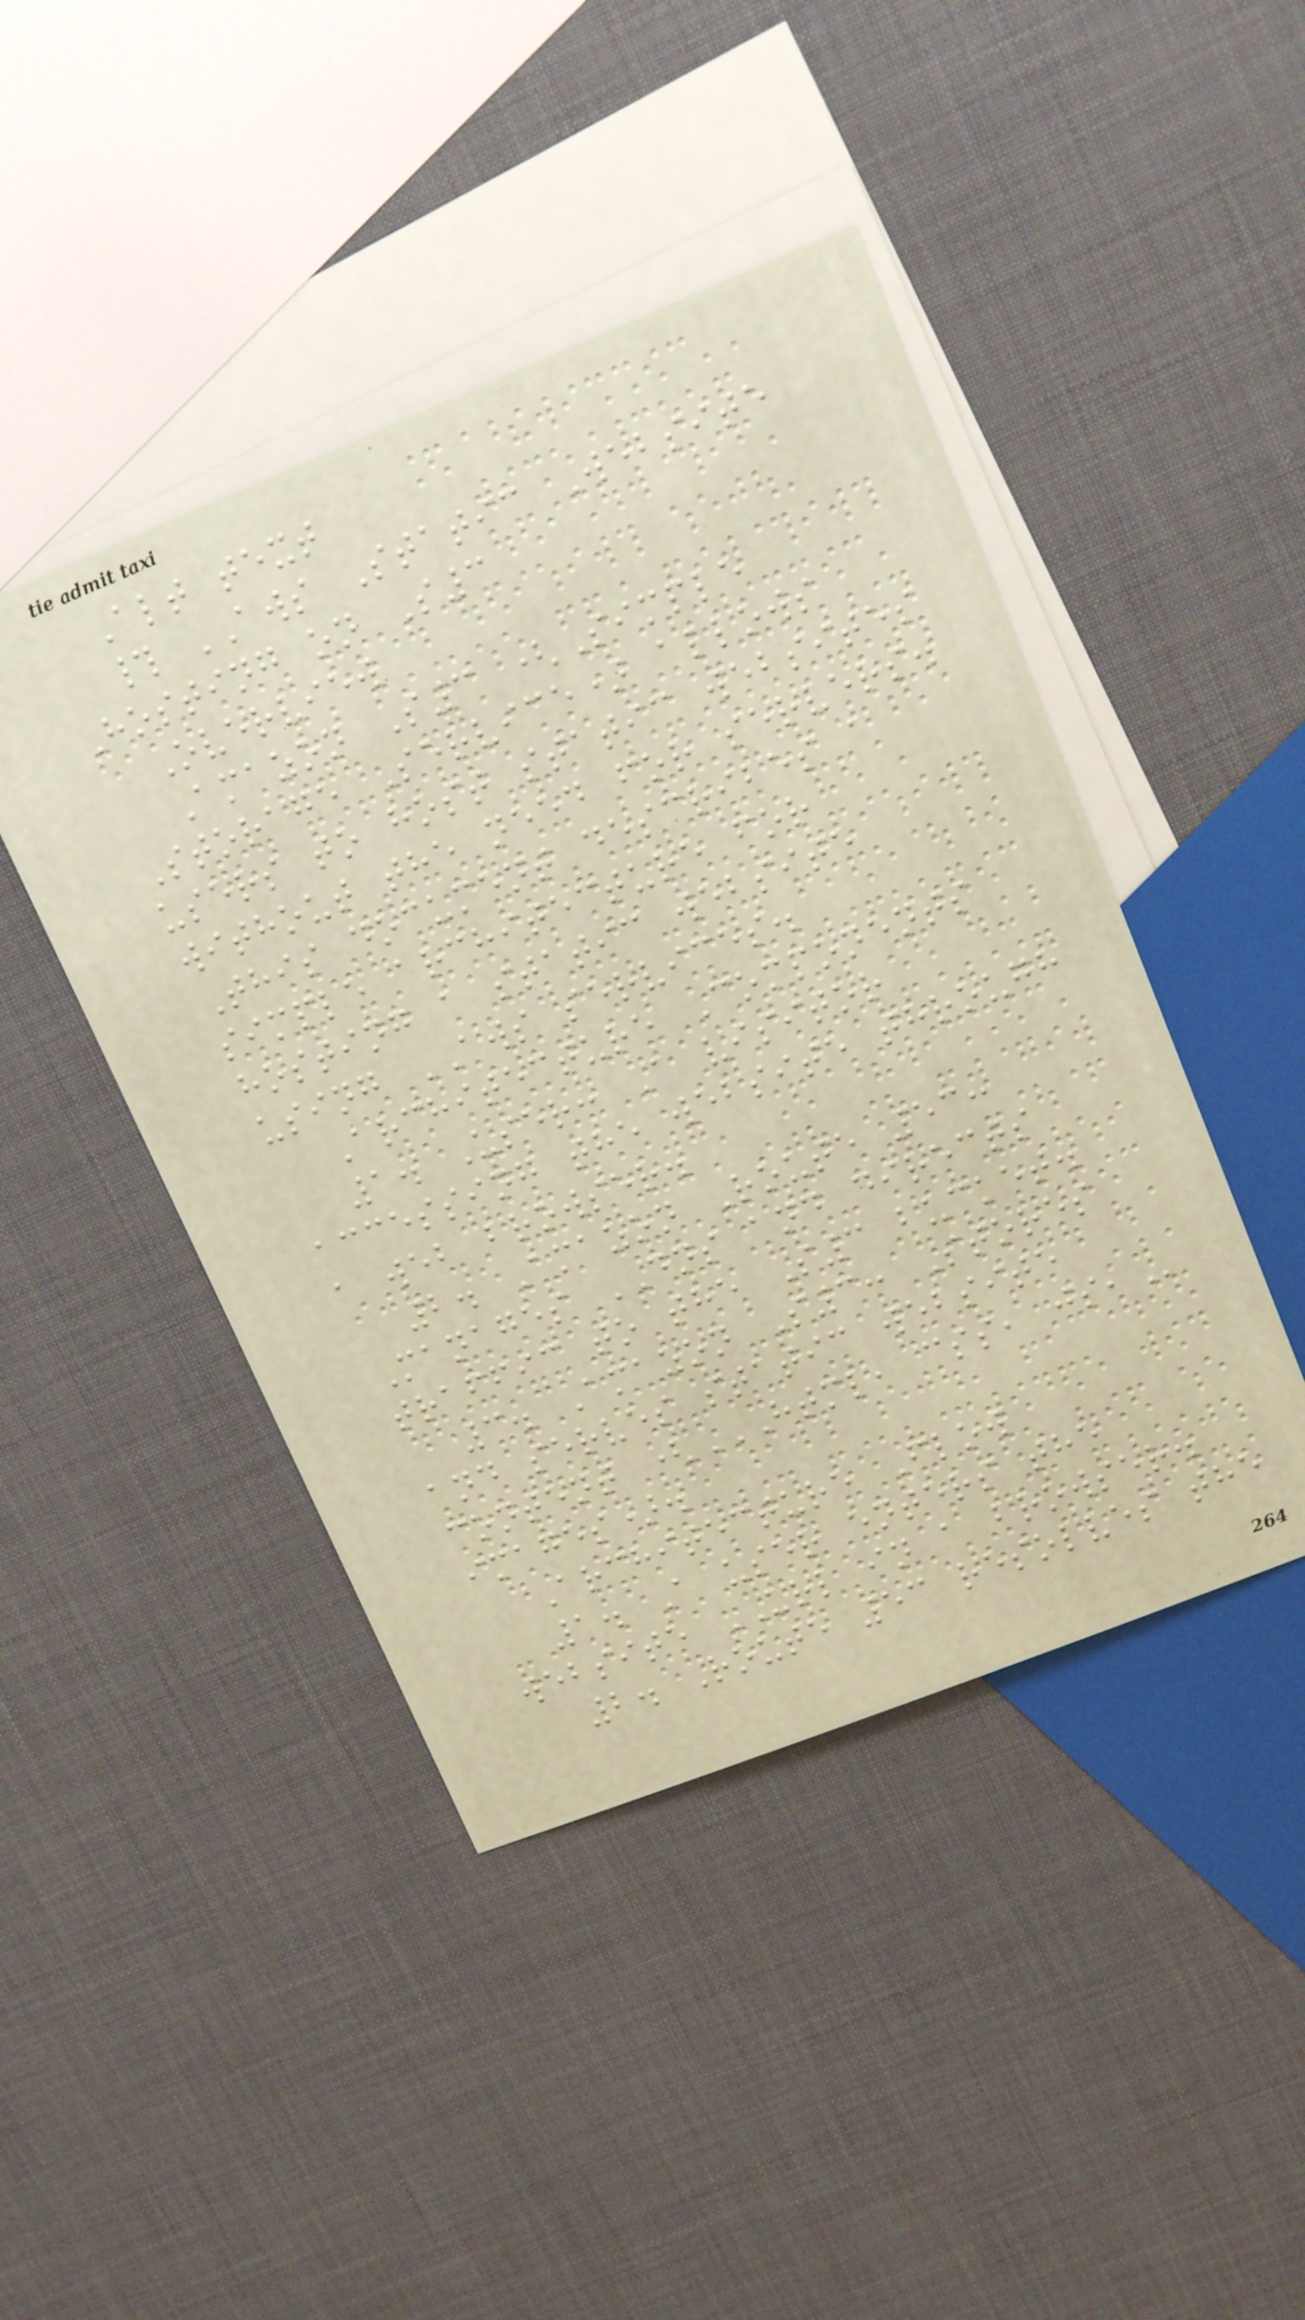Alt text
# AWS Static Website
Hosting on S3
Overview
Amazon S3 (Simple
Storage Service) allows
users to host static websites
without the need for servers.
This document describes a
simple architecture for
hosting a static website
using AWS services.
Architecture Components
1. User: A visitor
accessing the website through
a web browser.
2. Amazon Route 53:
Manages DNS and directs
traffic to the S3 bucket.
3. Amazon S3: Stores
and serves static website
content (HTML, CSS, JS,
images).
Architecture Flow
1. A user enters the
website URL in a browser.
2. Route 53 resolves the
